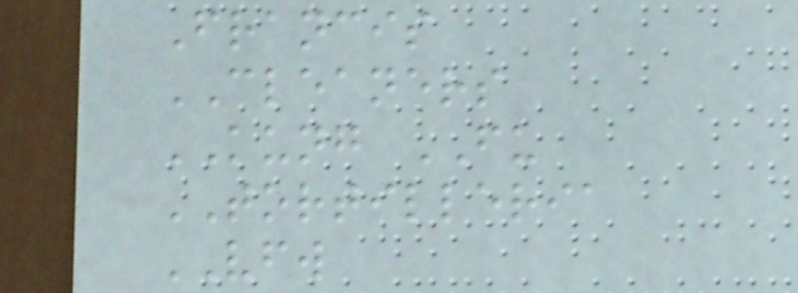Francis
CLEANERS
KUNG FU
TORTILLERIA
VFW
